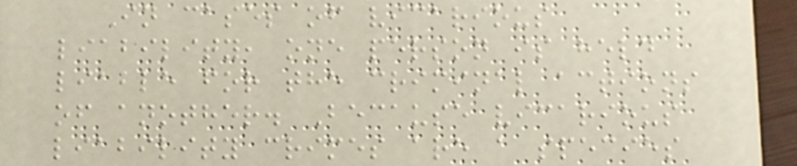In cases of vicarious
liability, one person is held
liable for the criminal actions
of another. Because vicarious
liability crimes are a species
